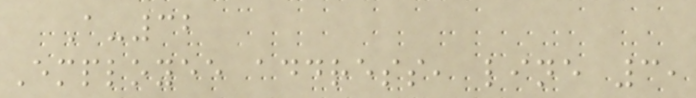A-32
Employee address, line 3,
